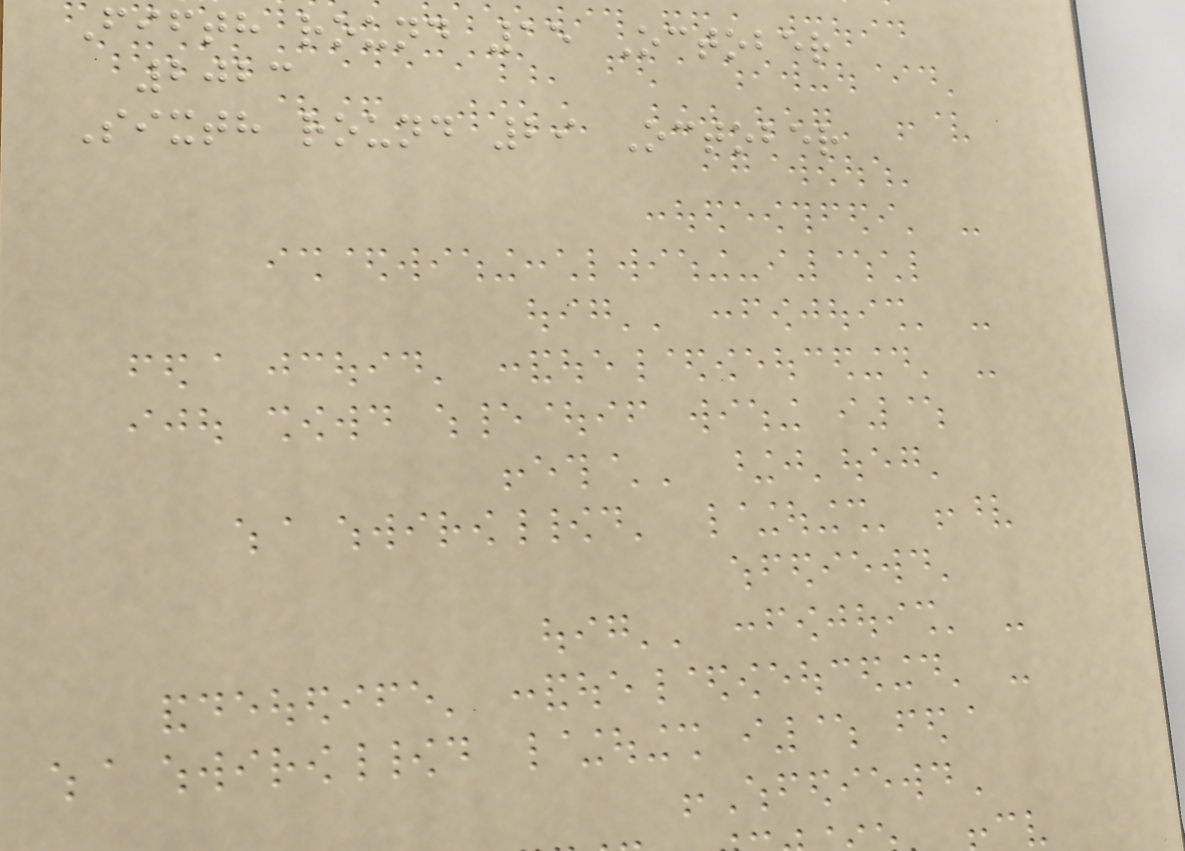Fifth round 15 October
2023
Sixth round 29 October
